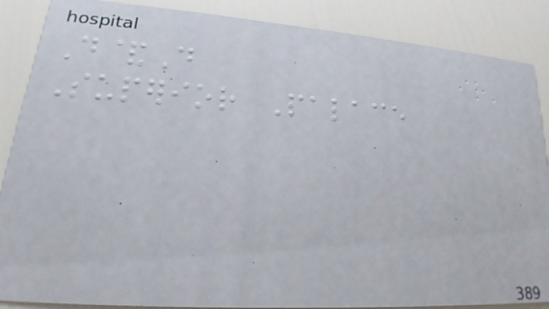D&D
Superior Palace
